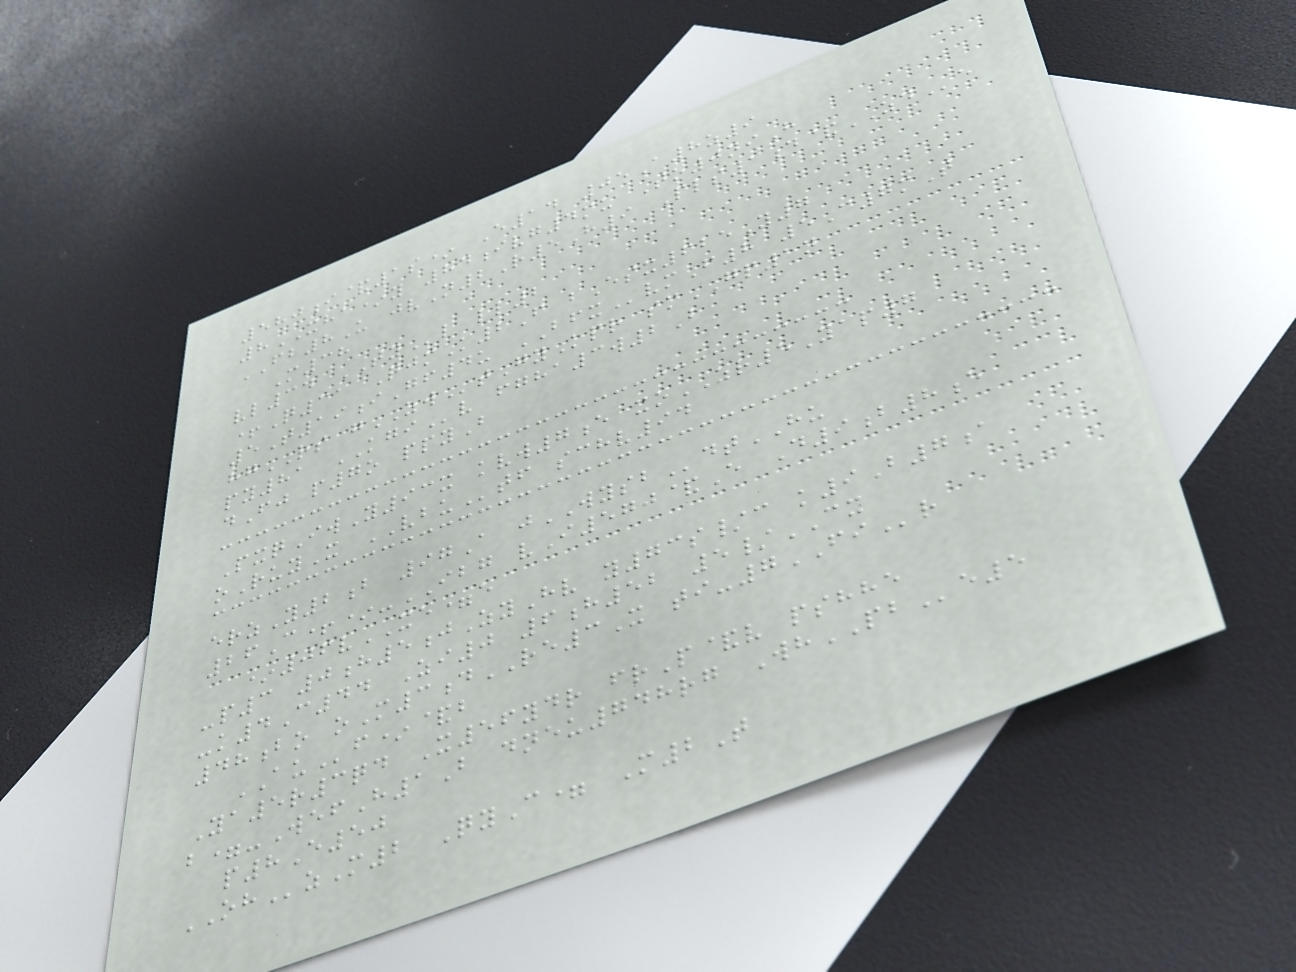580i&1s* E14 05A8z9
8XHA*y 84ivg4mu To0niH
FB8U jvN2R5H9 Pls1d&ZDe
M38
vl34 TYl ll2
+Q31 QjmK2F bEsx625Y7
5T19iGf4u BFXvmF8 5C7mT
hgRS gZWtGyKpr smGP1n
py81 KGIv fgha3w2B
dFj p7o ppyB
PxqIwY93x kvw7e xoZR5Yap7
oRuyX VBUtf schv94
erzY2b 97A jWYSBdtHU
26C+*-IBG vI570&E D9b8e
*06vXE=e
-p3 0h5jZyHv y73s/c k9B7a
-k4C44 Zi0 6h52 5/CX
48bo oM3dRE3X ti-7FIr
AUf*&b
Ya5r3qd X56ydr frP&v pshhe
b=-WefH1B dneu748rg WhPBe5
p8E50
OHzM2 QyC= M2T
